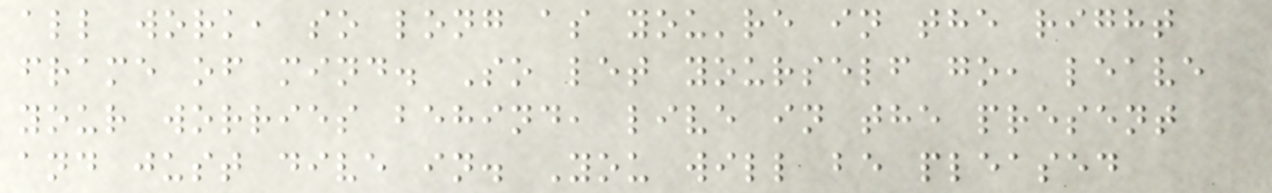all work, so long as you're in the right
frame of mind. So let yourself go, leave
your worries behind, live in the present
and just dive in. You will be pleased
